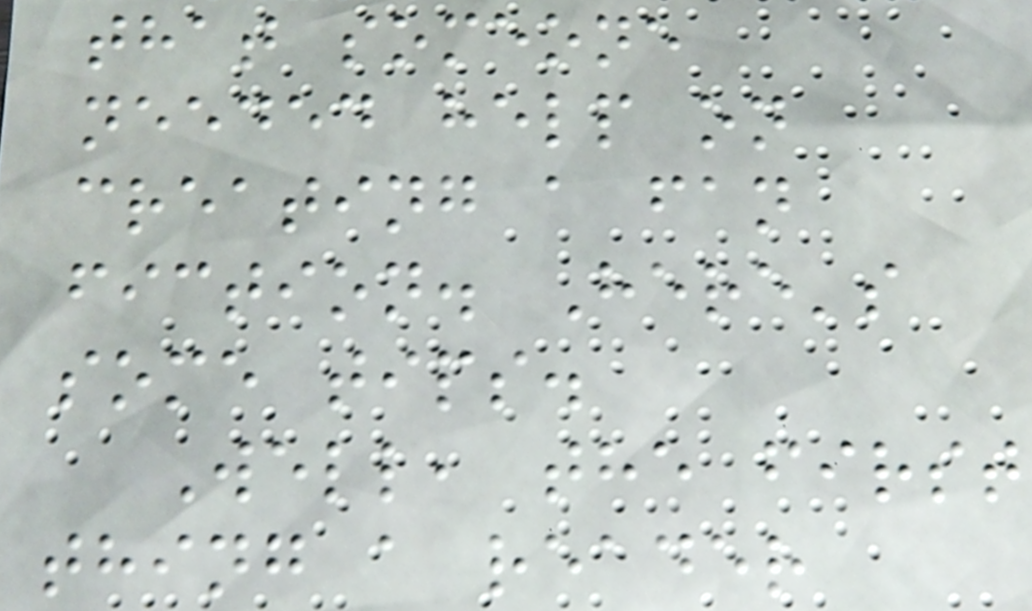that someone
needed help on
creating a fan
fiction. Here's
some tips.
Well, the first
thing a reader
